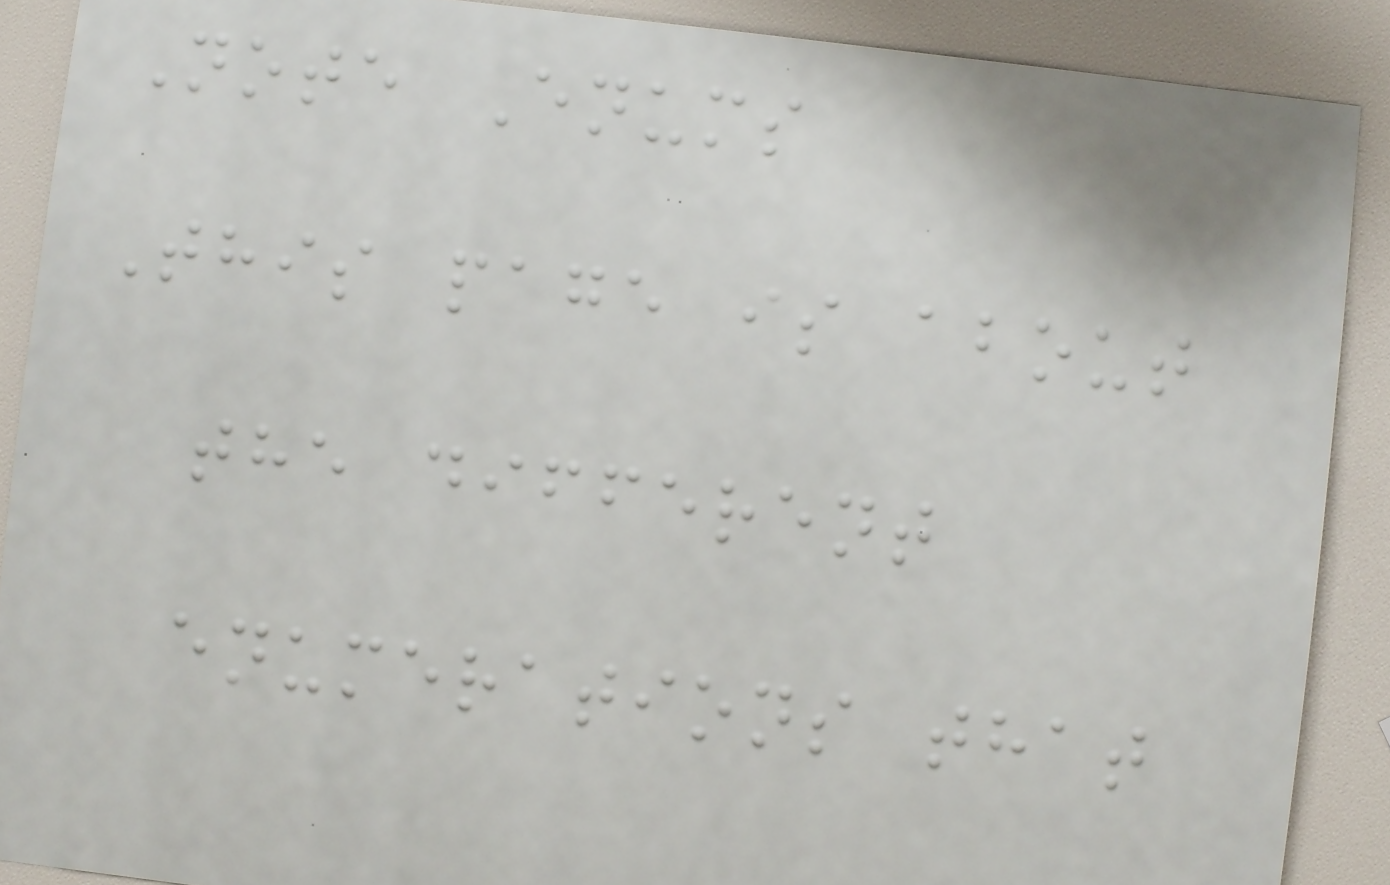Note Enums
This page is about
the different
enumerations that
